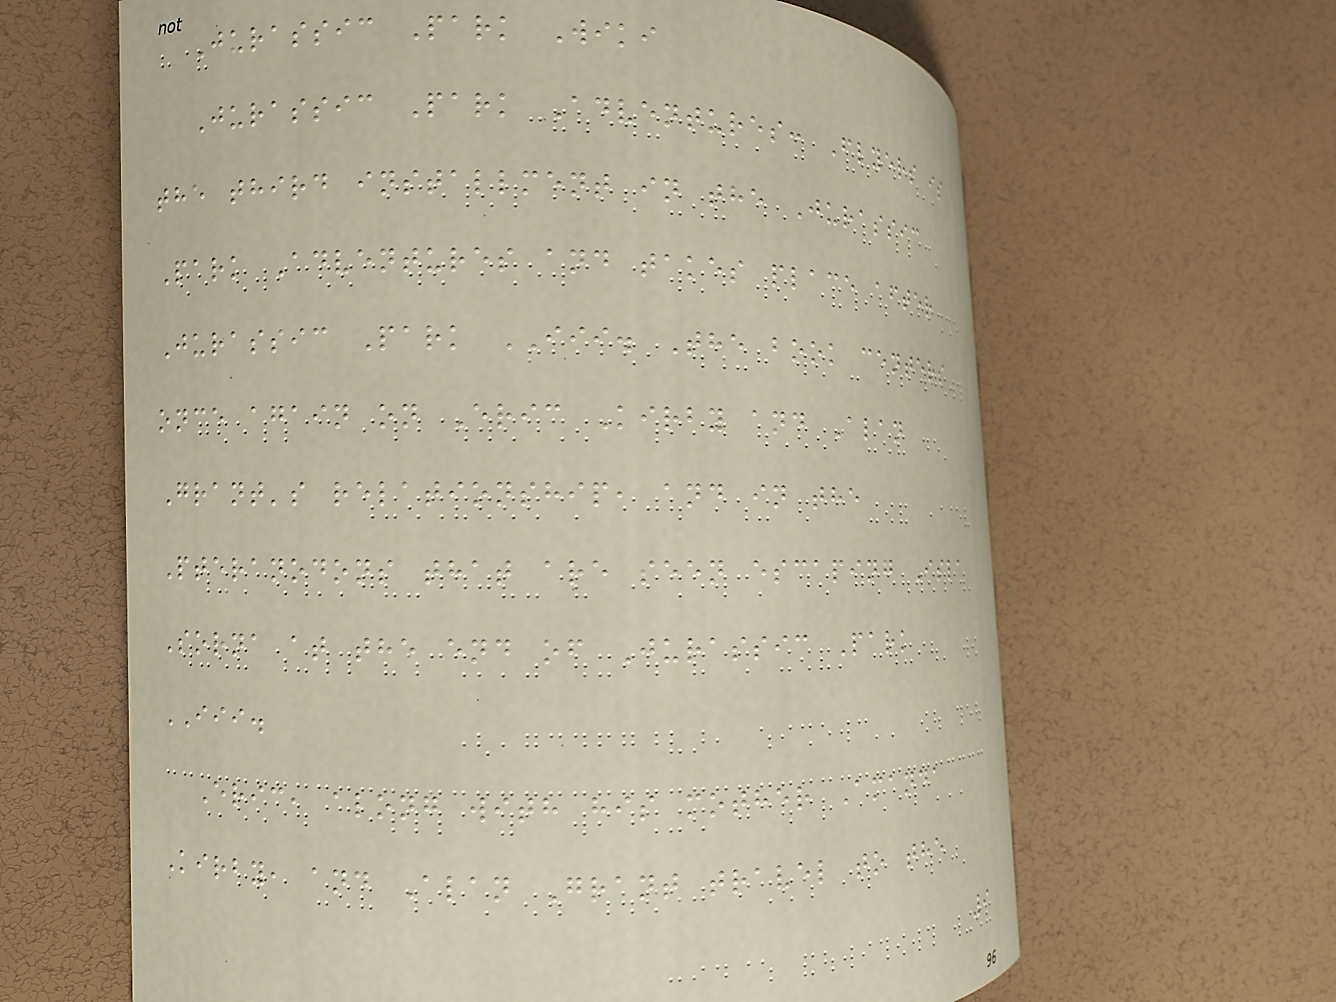Jurassic Park Wiki
Jurassic Park Adventures: Flyers is
the third installment in the Jurassic
Park Adventures and takes place after
Jurassic Park III. The book centers
once again on Eric Kirby and Alan
Grant's relationship, and in the
Pteranodons that are seen escaping Isla
Sorna at the end of Jurassic Park
III.
Eric, along with his mother Amanda
Kirby, and Alan Grant travel to the
9
